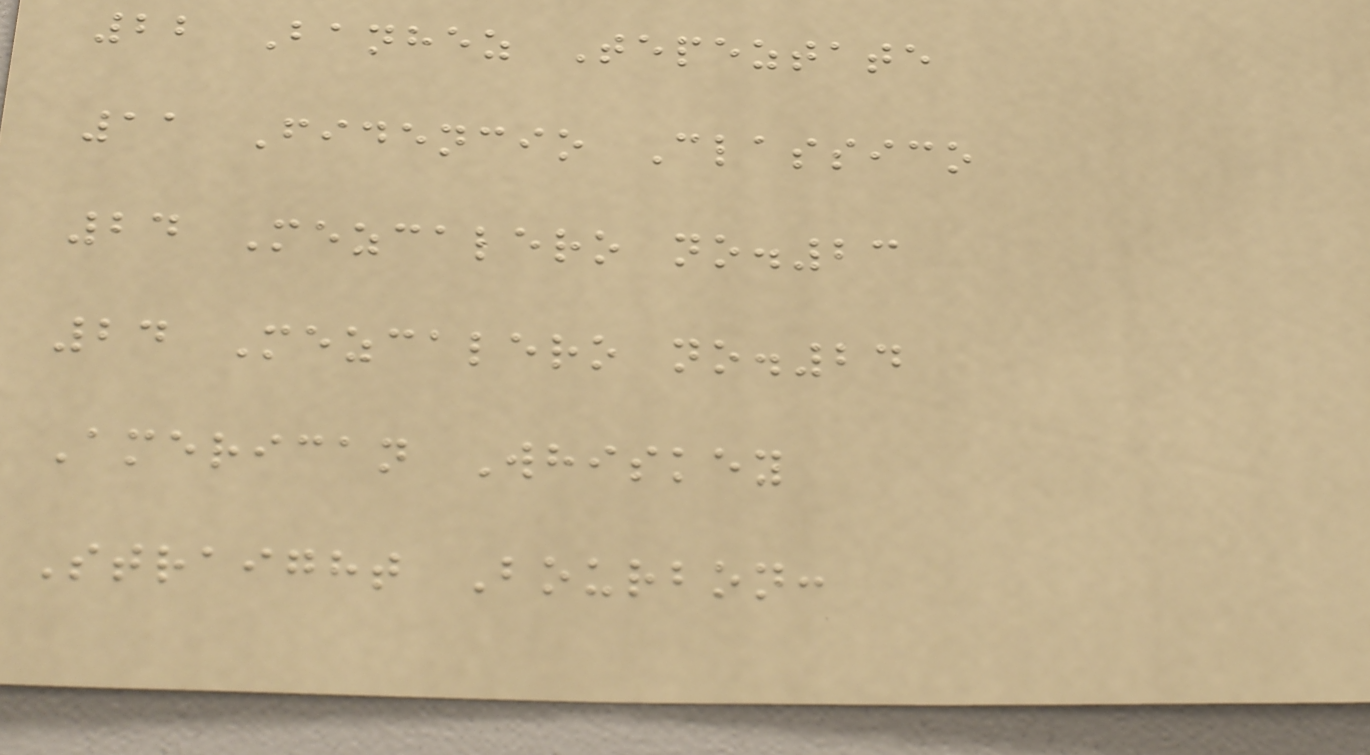22 Banhez Tepeztate
11 Fidencio Classico
24 Mezcalero no.23
24 Mezcalero no.24
American Whiskey
Straight Bourbon:
